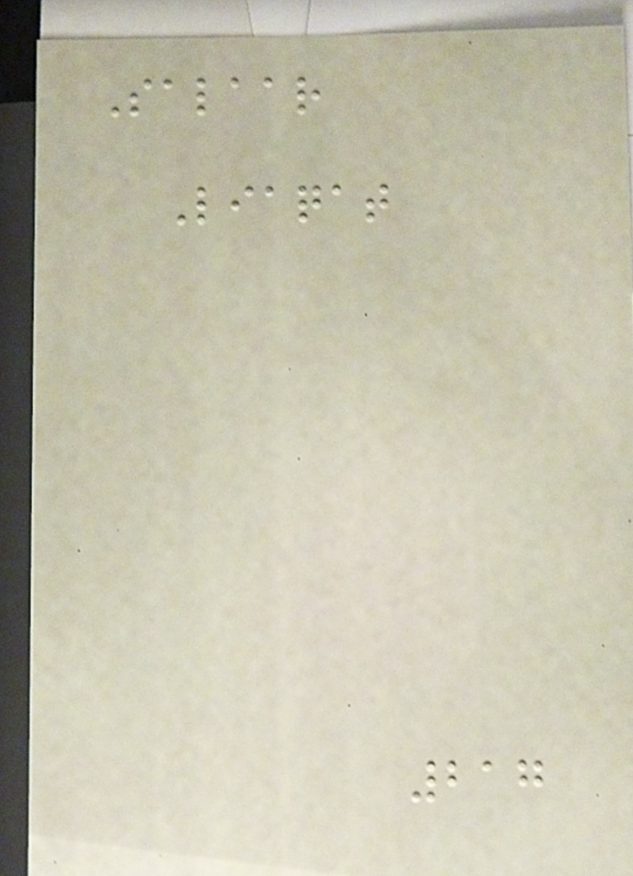Salaar
Liaqat
217
